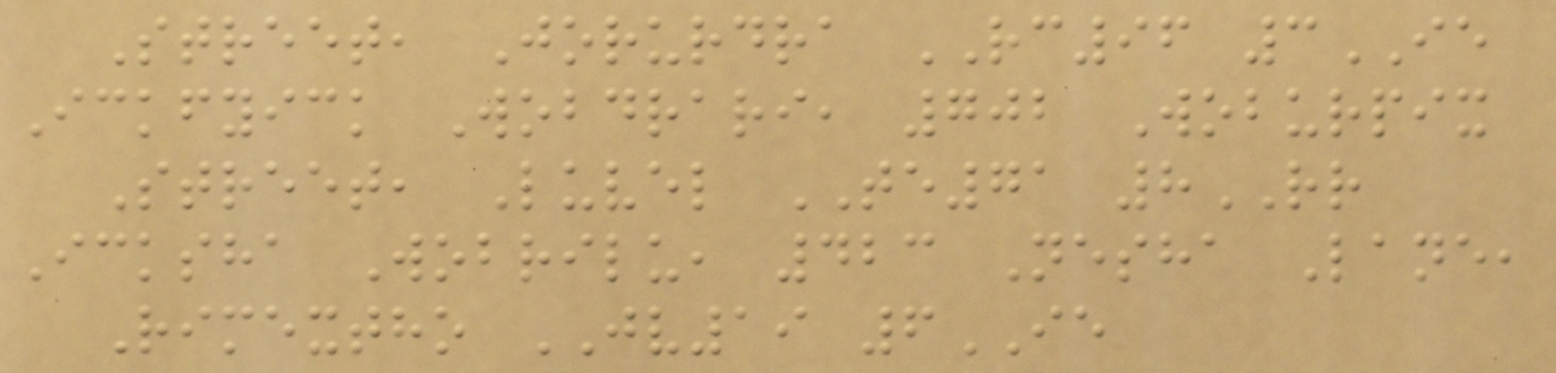Street, Jorurdra RC96 3IE
Ickfyick Wobdrari, 702 Woburpix
Street, Luvel TE71 8RR
Icksha Wobrilu, 423 Nesha Lane,
Rimextho JV19 6IE
